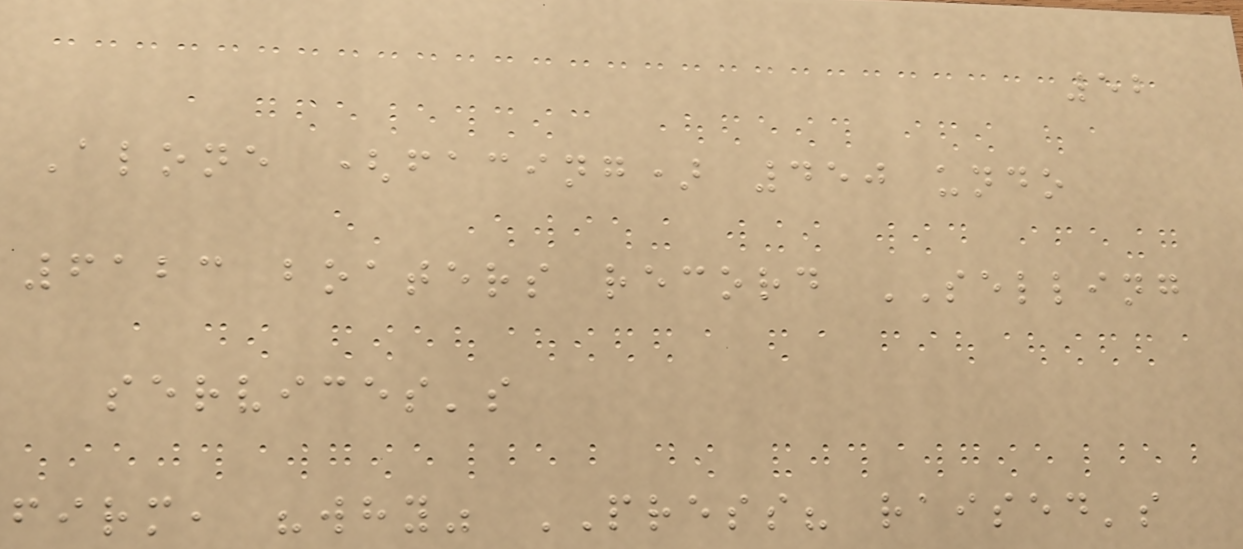52
Alone (facing) 450 undo
6123 boaters record SELLING
services's
firm, "why" PRESS? raised's
